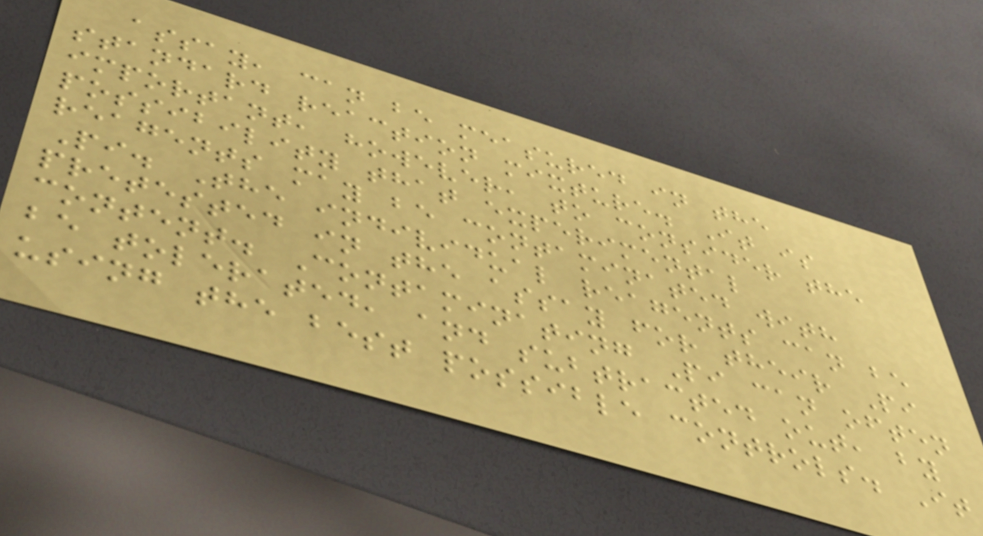assay, can be measured in the
standard reaction mixture. It is
important, however, to consider the
possibility that experimental
reagents may be contaminated with
Pi. The individual reagents can be
pretested in the assay for their Pi
content. Contaminating Pi can often
be tolerated, and subtracted out, by
using the best possible controls. It
